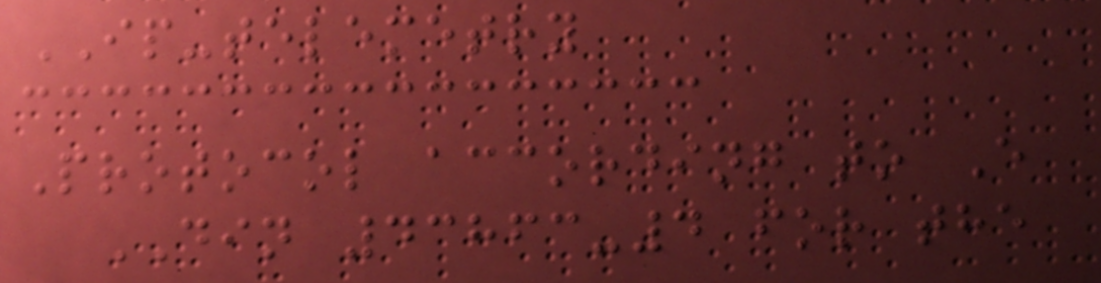IP-telemetry
Protocol according to E
DIN 43863-4 for the
